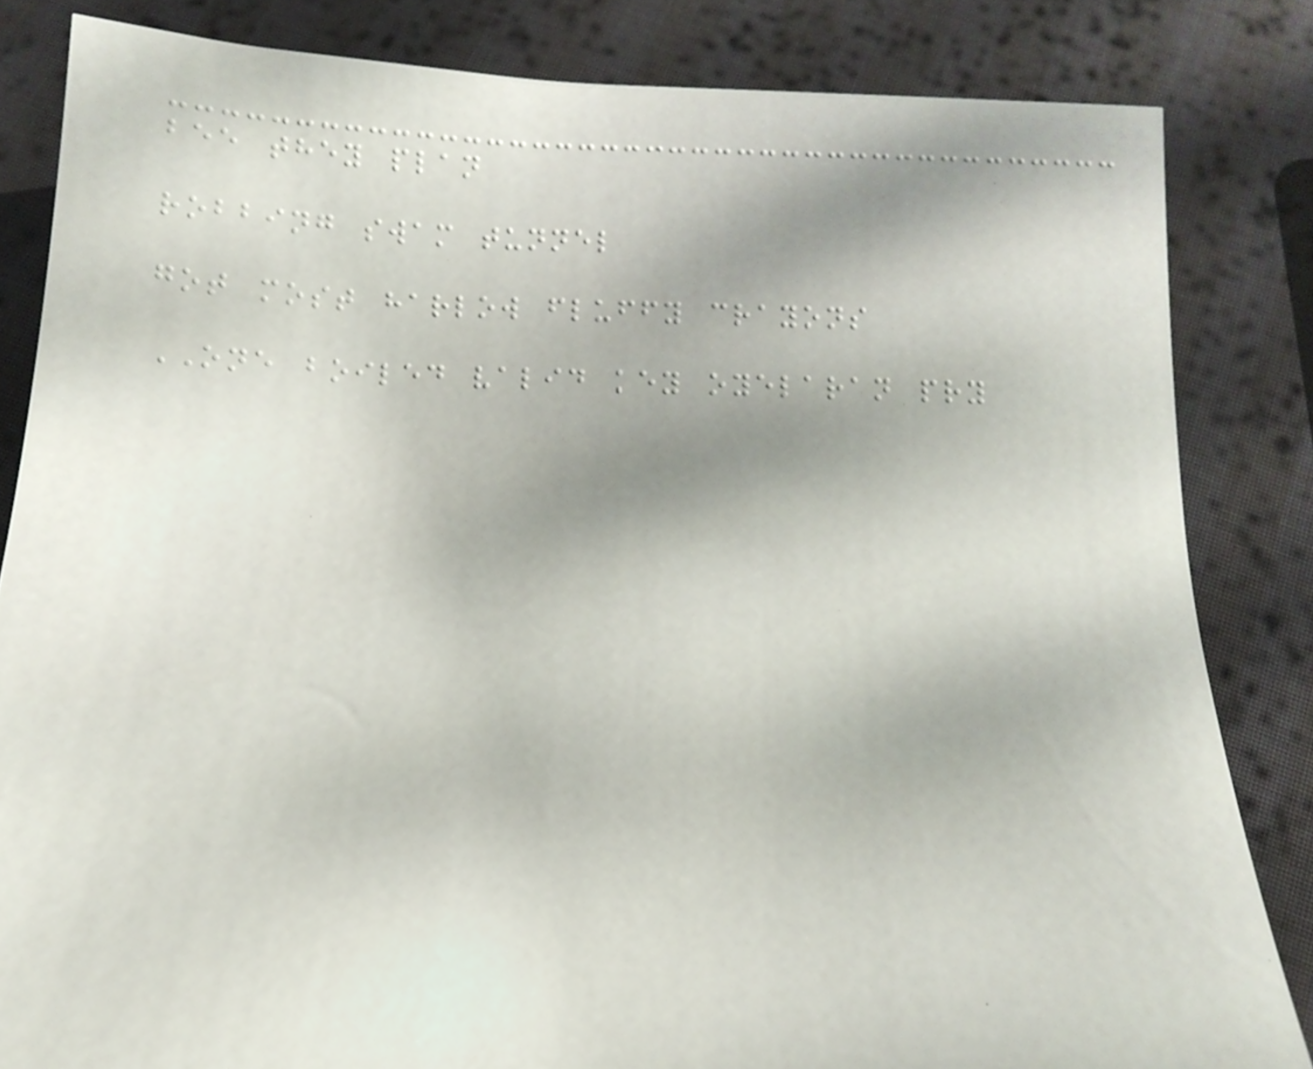bee they plan
robbing swam tunnel
got most harlow fluffy crayons
ONE boiled valid key oyelaran pry
